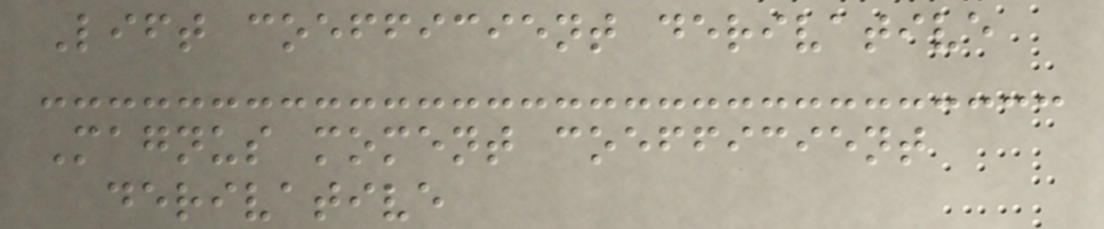Lift coefficient derivative
Magnus moment coefficient
derivative
